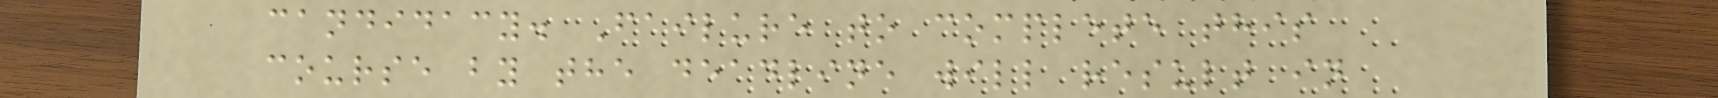candidacy. Failure to complete this
course by the deadline will result in
